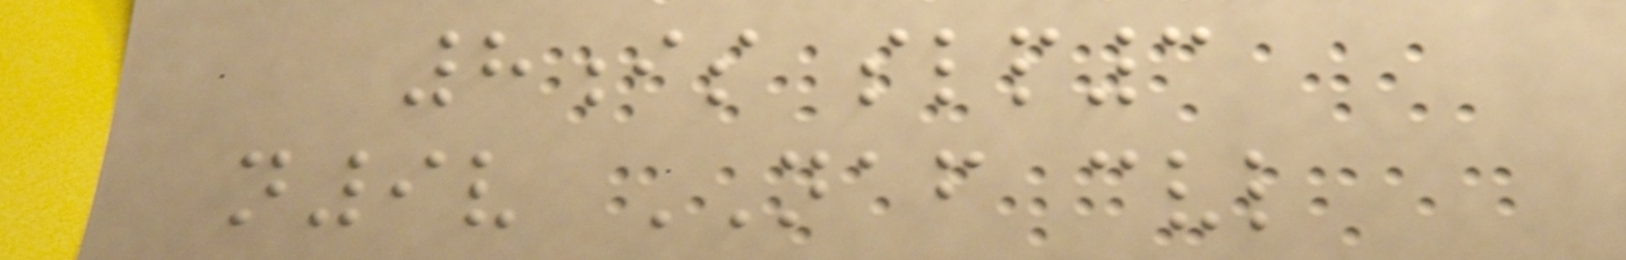8is slp3
n9v NAF cvl
